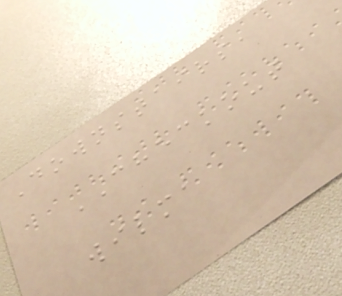Downstairs,
CHECKOUT
wilma
